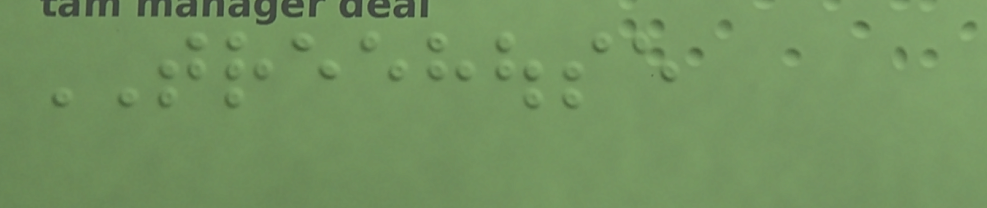TREEHOUSE
